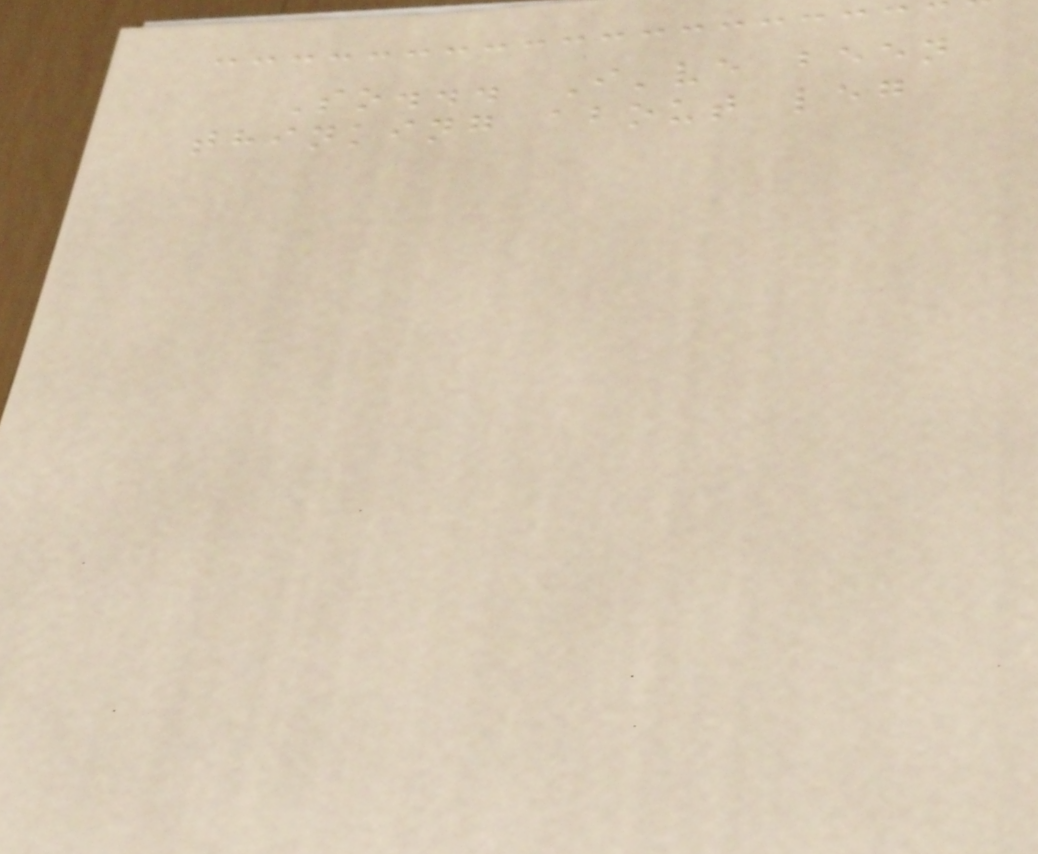So... I've been
thinking about leg
